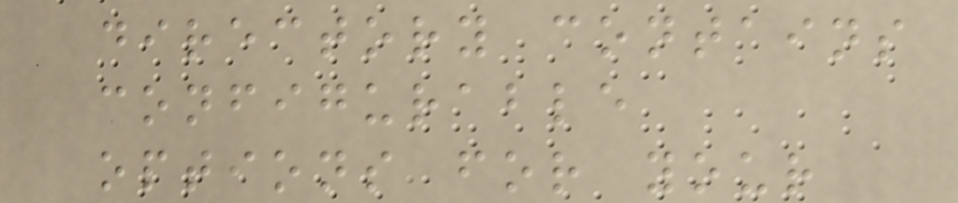directory contains
configurable
options for your
